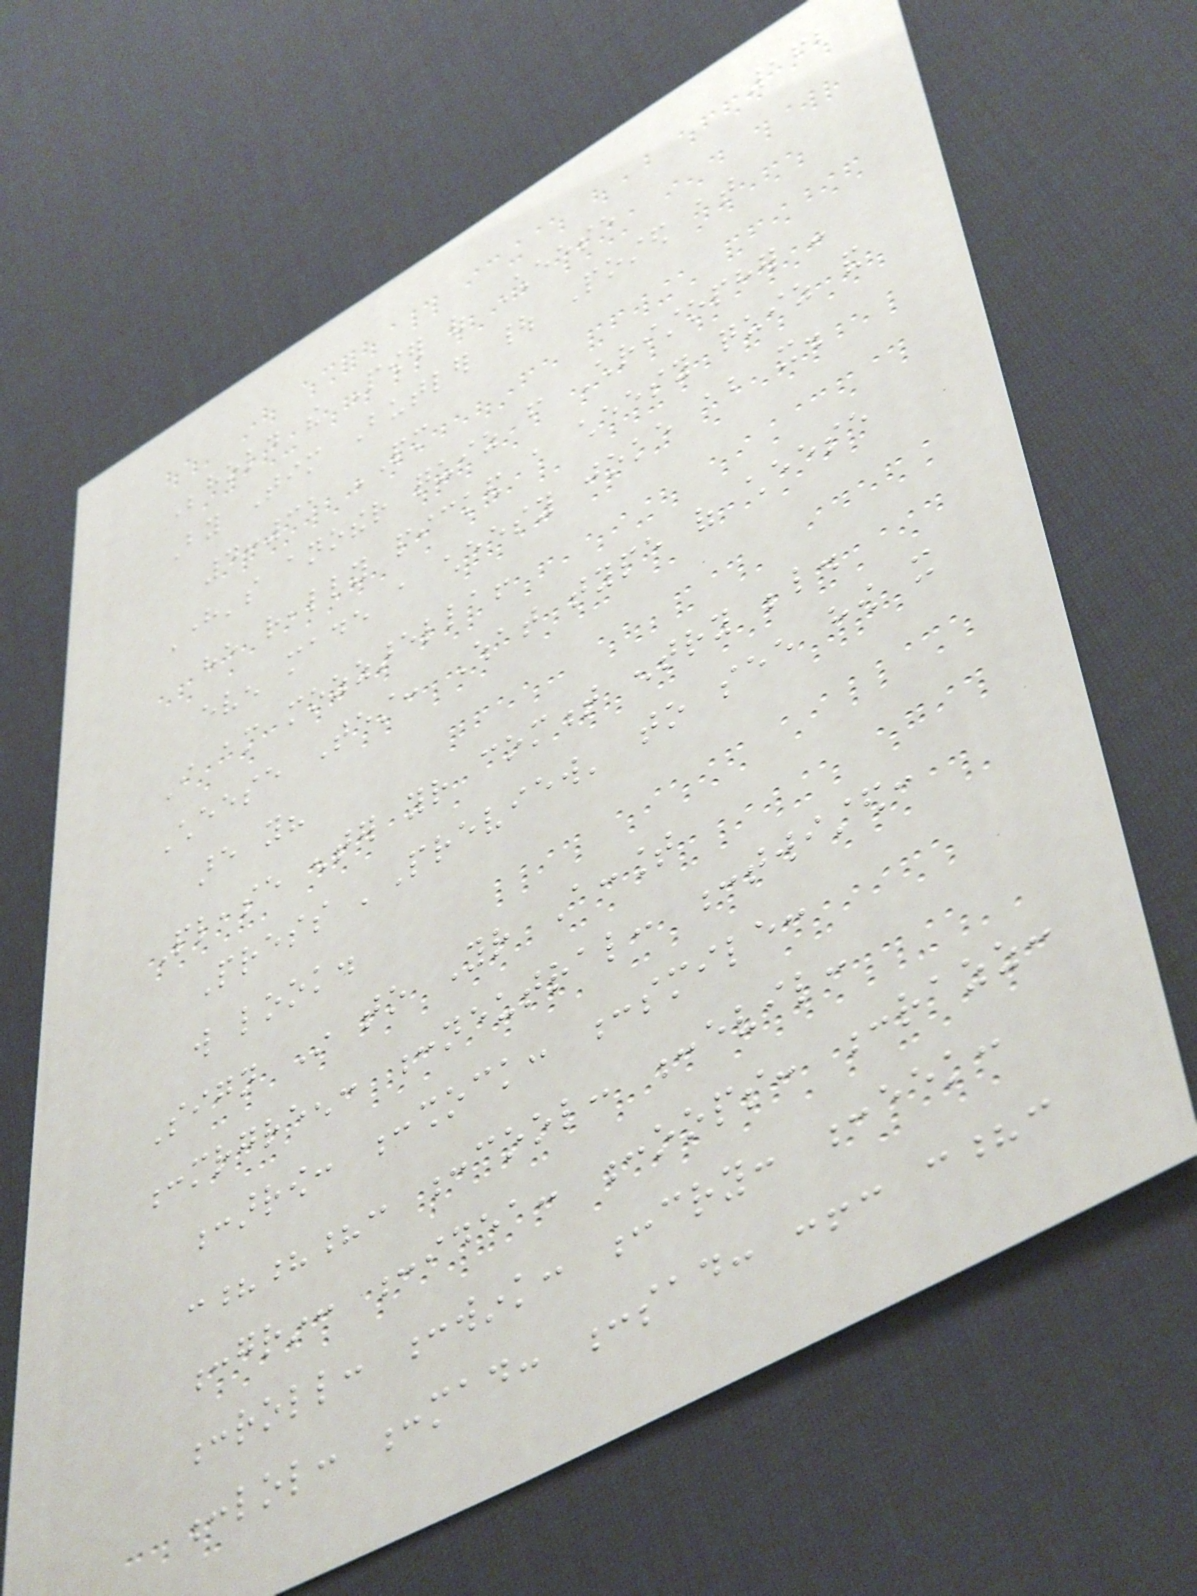162
Behold the Power of Cheese
By Tim Butler | Posted at
4:31 PM
Here's another quiz from Christopher -
he really picked a cheesy quiz and
even made a cheesy joke about it.
I am mozzarella!
Cheese Test: What type of cheese
are you?
Please enter your comment entry below.
Press 'Preview' to see how it
will look.
Sign In to Your Account
:mrgreen: :neutral: :twisted:
:arrow: :shock: :smile:
:???: :cool: :evil:
:grin: :idea: :oops: :razz:
:roll: :wink: :cry: :eek:
:lol: :mad: :sad: :!: :?:
